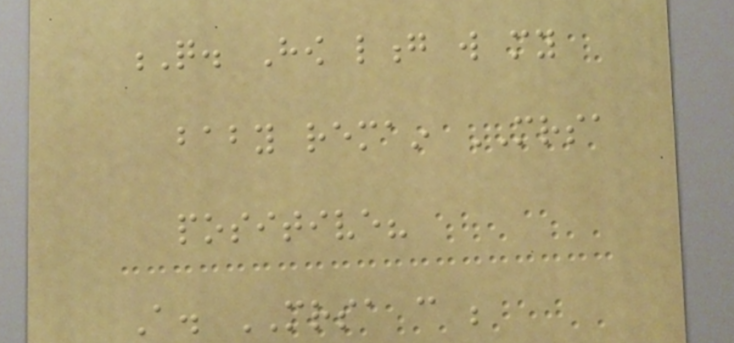Q. How long will my
baby remain MRSA
positive?
A. MRSA can be
